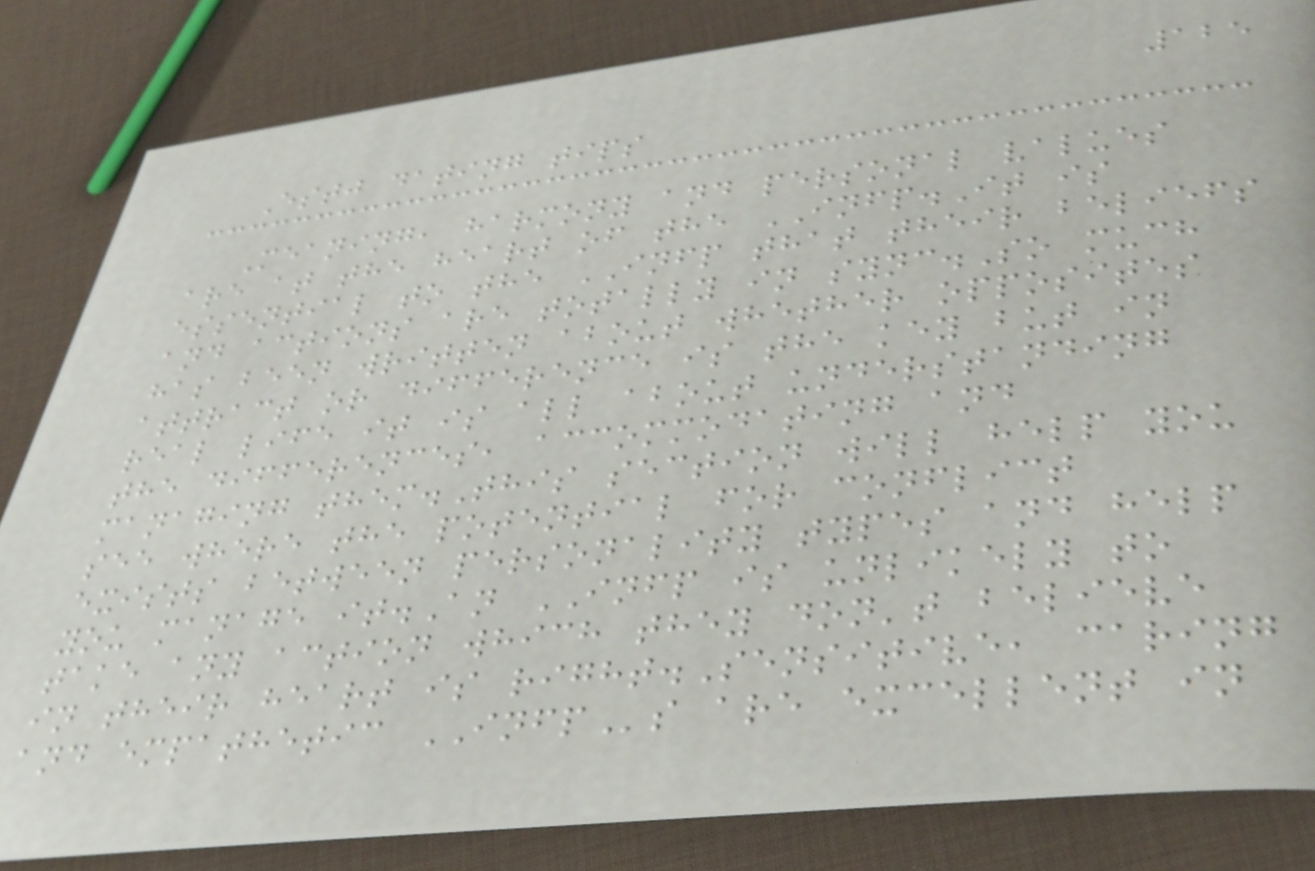125
Estj dating tips
Meaning, harmony and personal values
are at the heart of the INFP.It is
essential to the INFP that their beliefs
and actions are totally in sync.So much
has been written about whether opposites
attract or difference is the key but in
real life it is all about understanding
the differences, accommodating and
managing them.This section will help you
see where the potential for conflict
exists between personality types and help
you manage it.An INFP is unlikely to
take any action which they don't believe
in their heart is right.Sensitive, caring
and empathetic INFPs are excellent in
